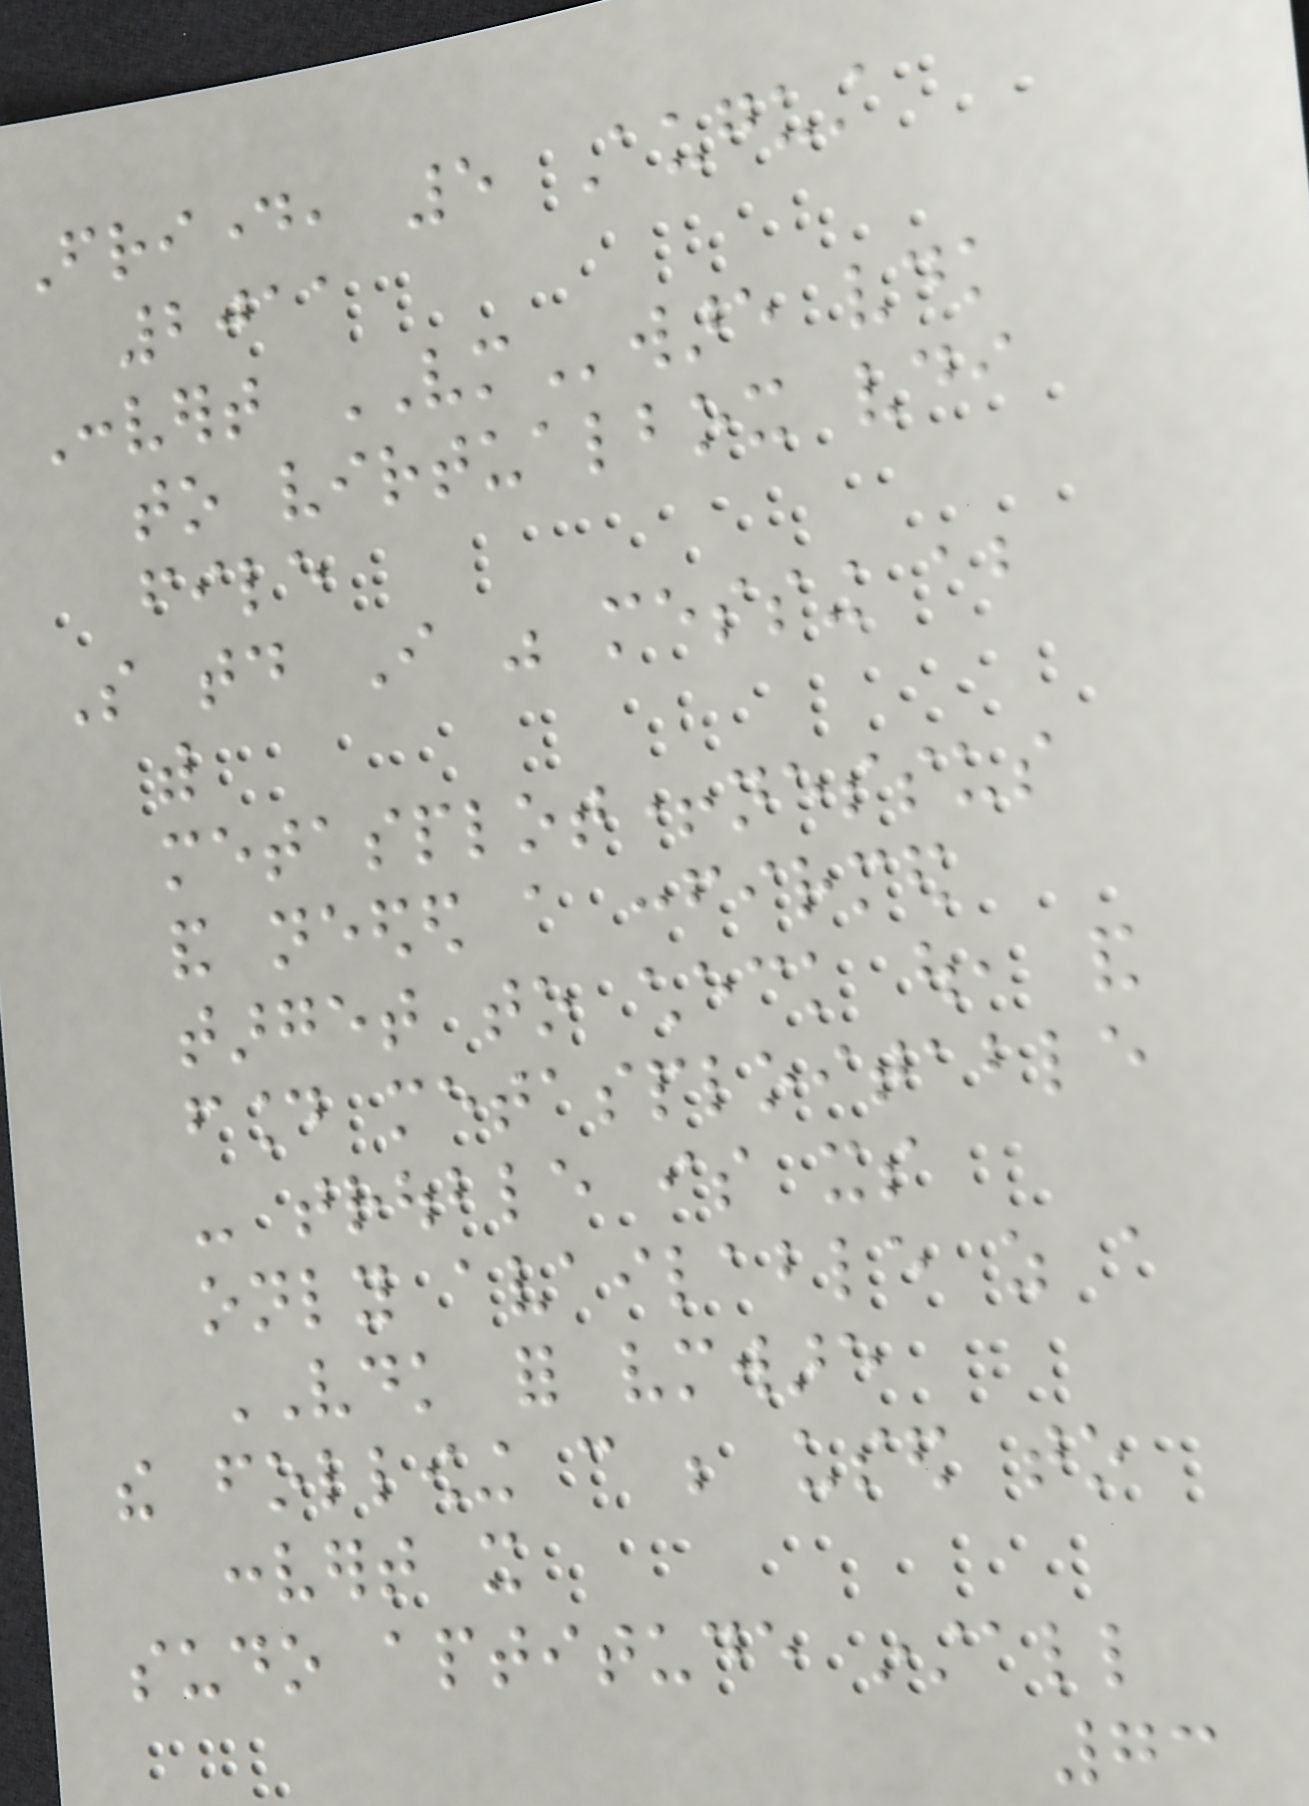Friday, 5 August
2011
Convert VMware vdk
to virtualbox vdi
file
So today I was messing about
with
metasplot+nessus
and needed a confirmed
target to check out, and
found metasploitable
- trouble is its
only available as a
VDK for vmware
the following can be used to
convert it
sudo aptitude install
73
